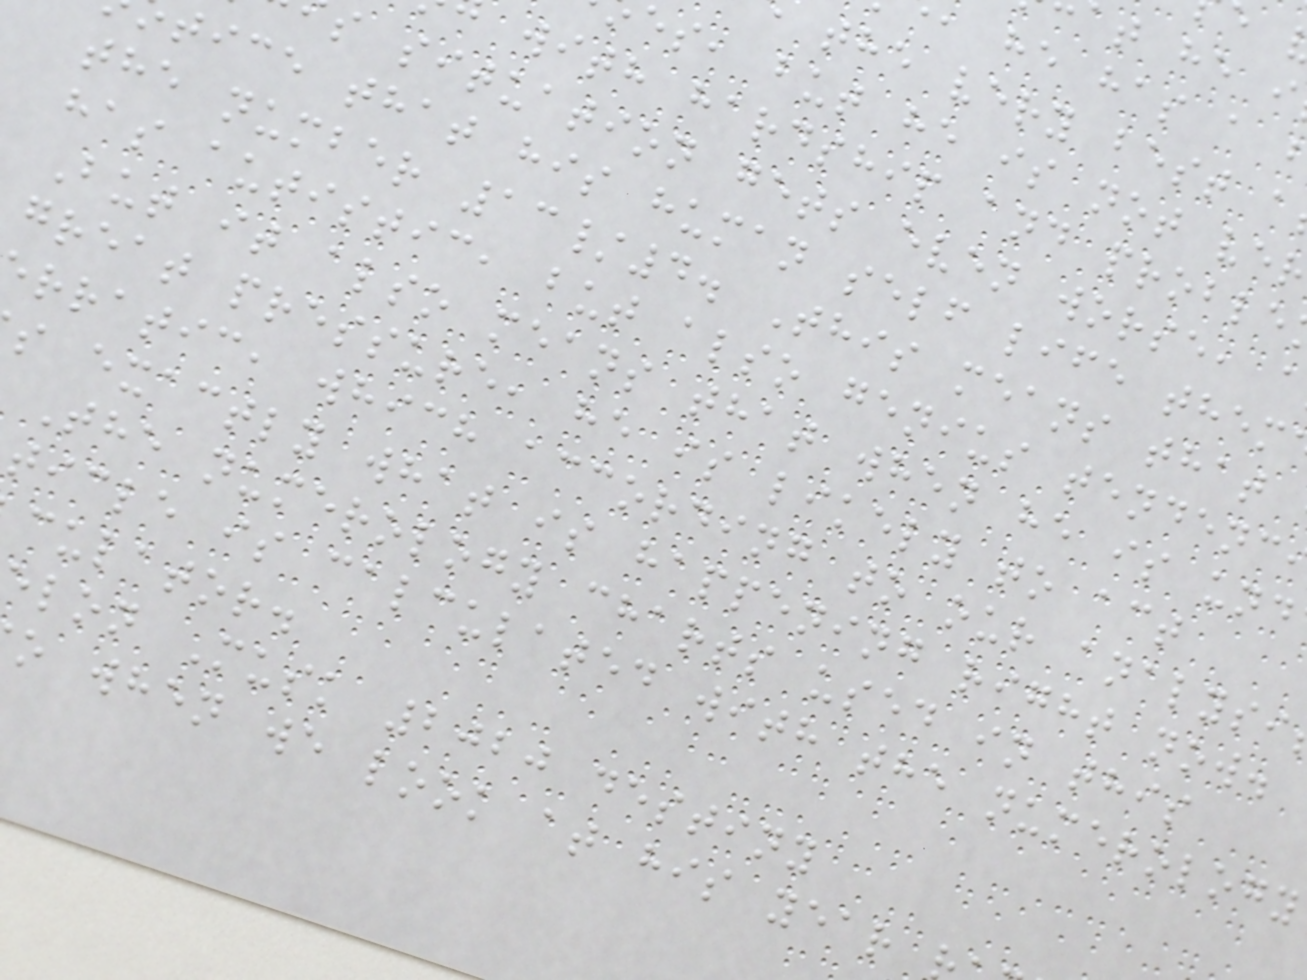the very best a
es, but he is not ve
with hardship and proble
s situation gets even worse, a
tice that his human self life them
the number 13/4. This means that
has autistic, but also genius tendenc
But it also means that when he is und
great pressure, he is likely to act
rratic, which according to our analysi
s exactly what is happening right now.
The numerology charts used in this
ticle is calculated with the numerology
culator.
lon Musk 2020 destiny
o when we look at his year
